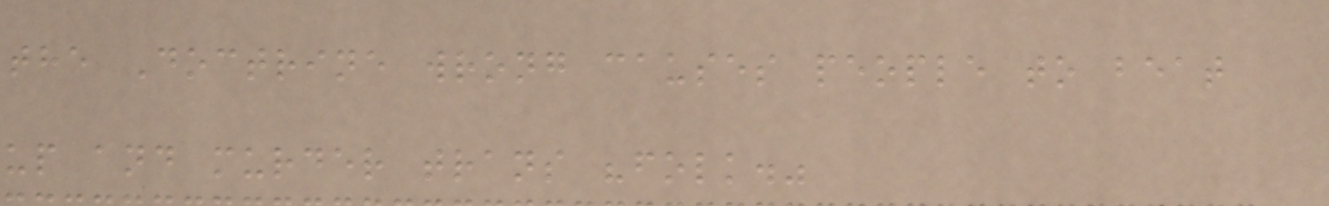the Doctrine wrong causes people to beat
up and murder trans "folk."
